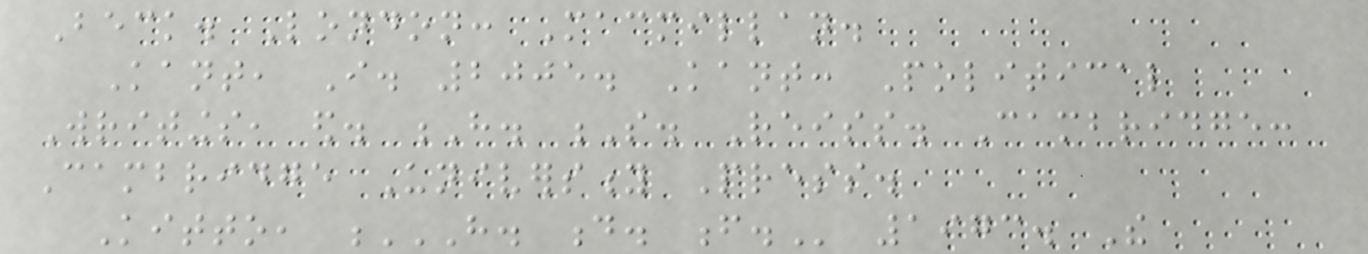Beck. London: Macmillan.
Kant, I. 2005. Kant: Political
Writings, ed. H. S. Reiss. Cambridge:
Cambridge University Press.
Kitto, H. D. F. 1973. The
